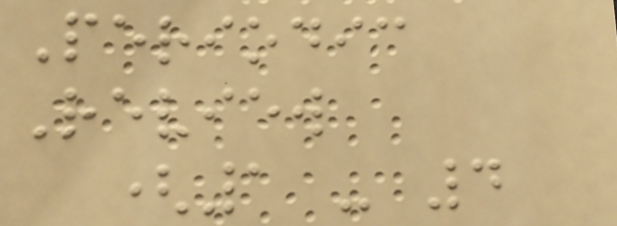Periodic
Review
(1 - 4
